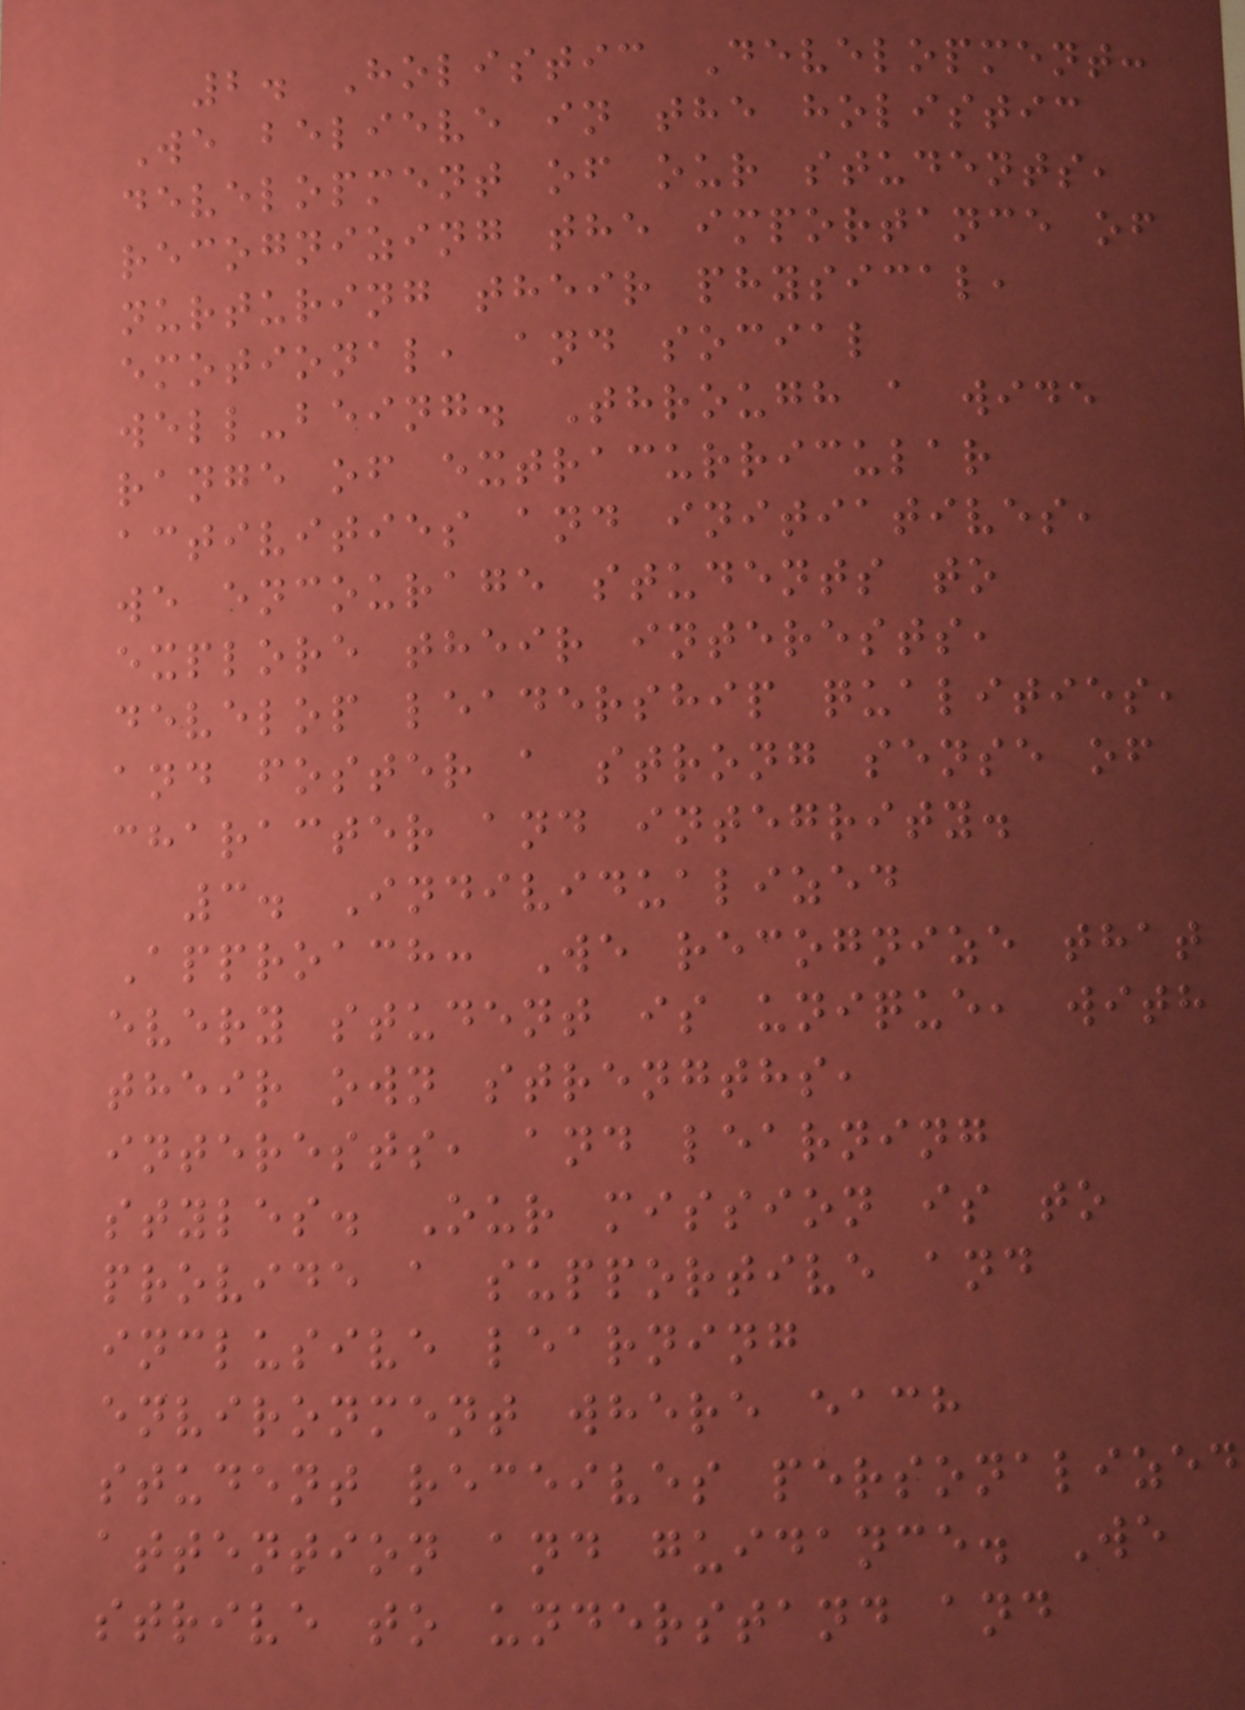2. Holistic Development:
We believe in the holistic
development of our students,
recognizing the importance of
nurturing their physical,
emotional, and social
well-being. Through a wide
range of extracurricular
activities and initiatives,
we encourage students to
explore their interests,
develop leadership qualities,
and foster a strong sense of
character and integrity.
3. Individualized
Approach: We recognize that
every student is unique, with
their own strengths,
interests, and learning
styles. Our mission is to
provide a supportive and
inclusive learning
environment where each
student receives personalized
attention and guidance. We
strive to understand and
